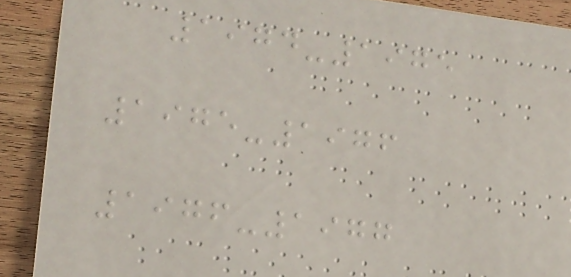1974-1975
1975-1976
1976-1977
